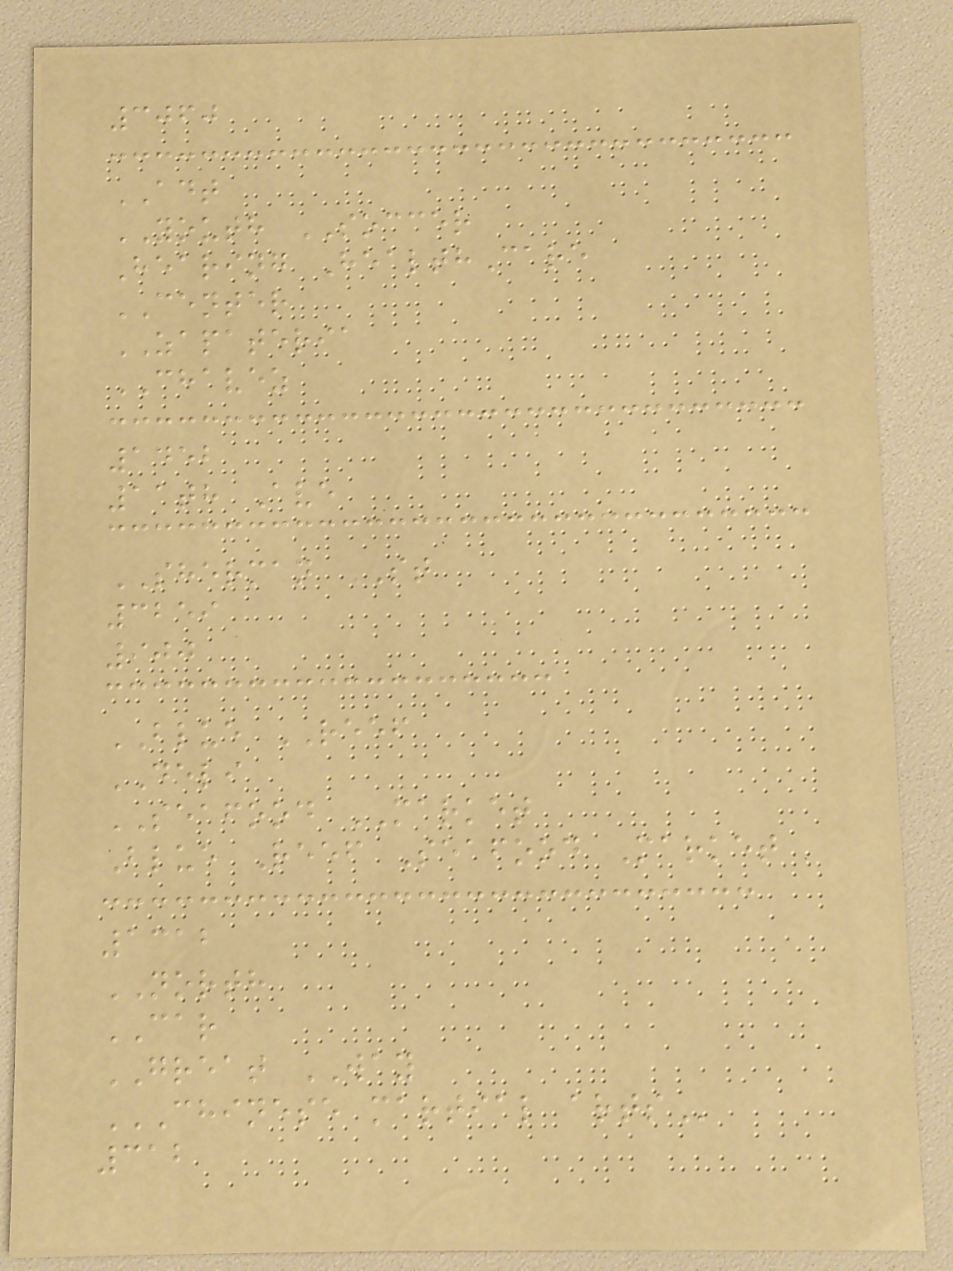3060
ADT
YOUTH SOCCER
Hearing HealthCare
CENTER
ZAPATERIA
CHAVEZ
1452
11th Ave
SHERMAN ST
3259
900
BLUE REEF
DELI
SEAFOOD MARKET
Blue Reef Seafood Market
1312
NORTH
CAR
GREAT WAY
CHINESE MARTIAL ARTS
312
